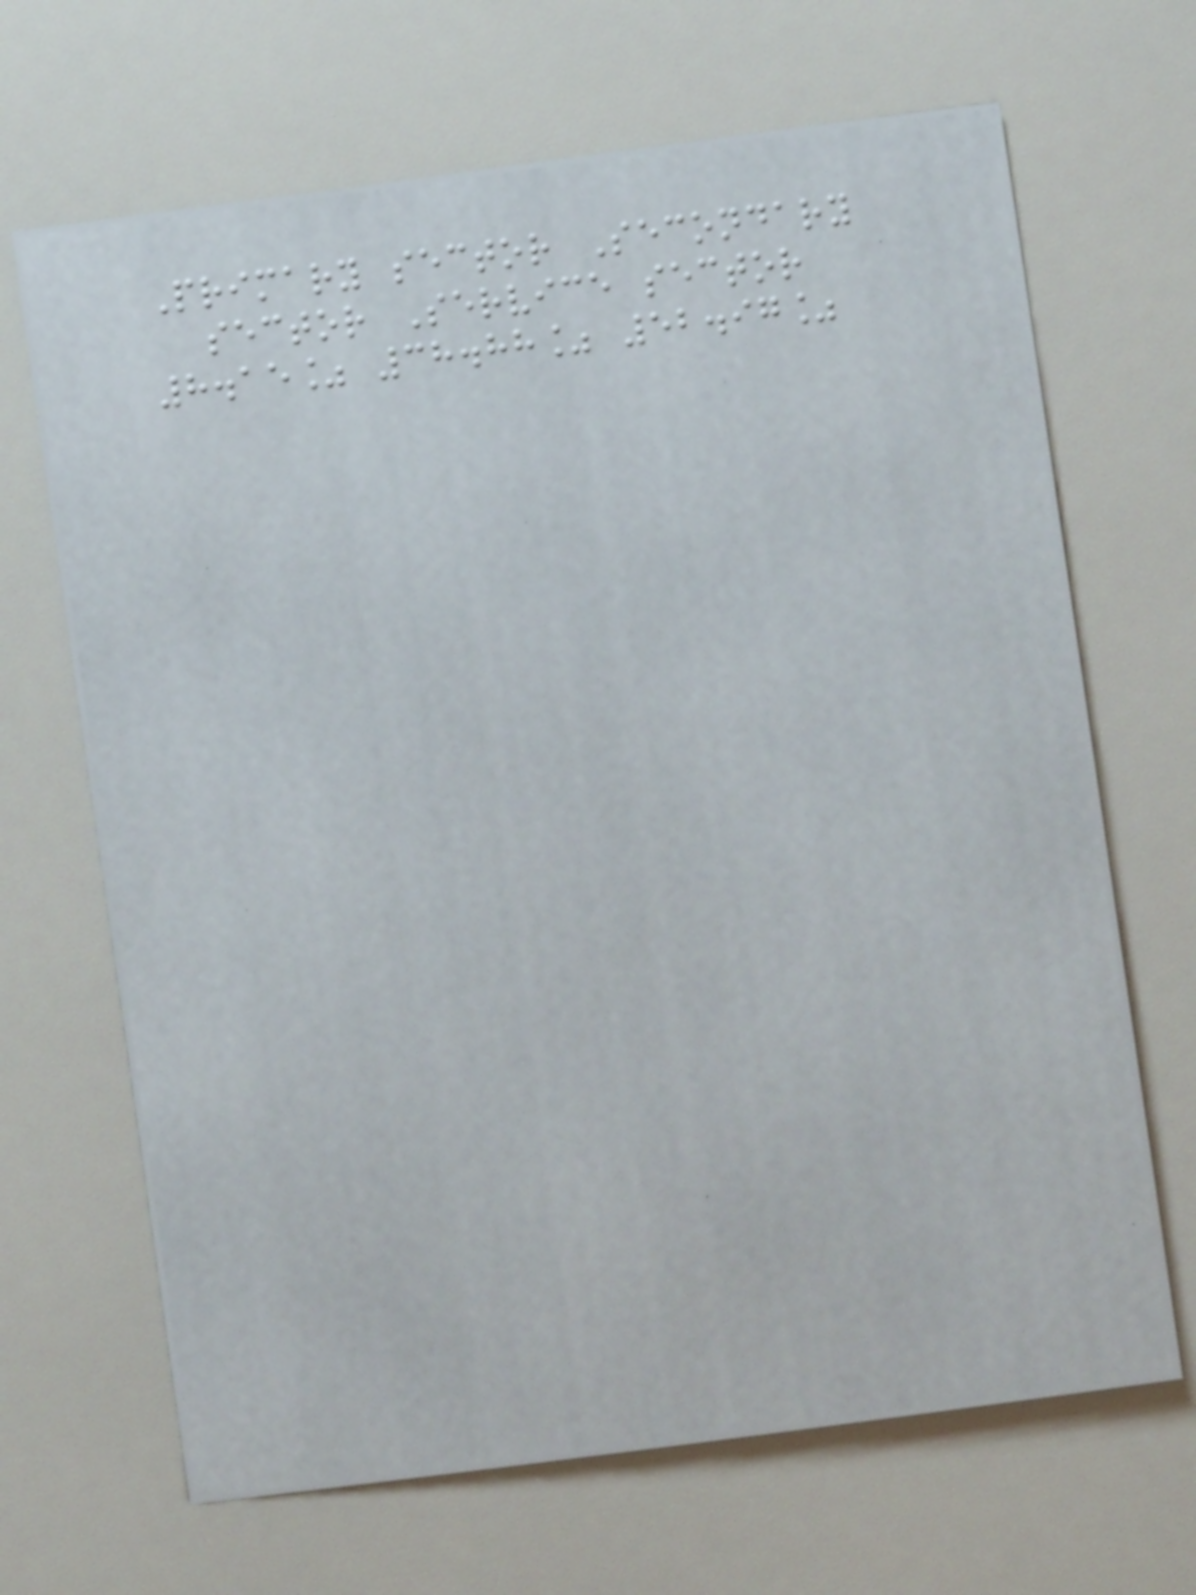Primary sector Secondary
sector Service sector
8.15% 38.88% 52.97%
